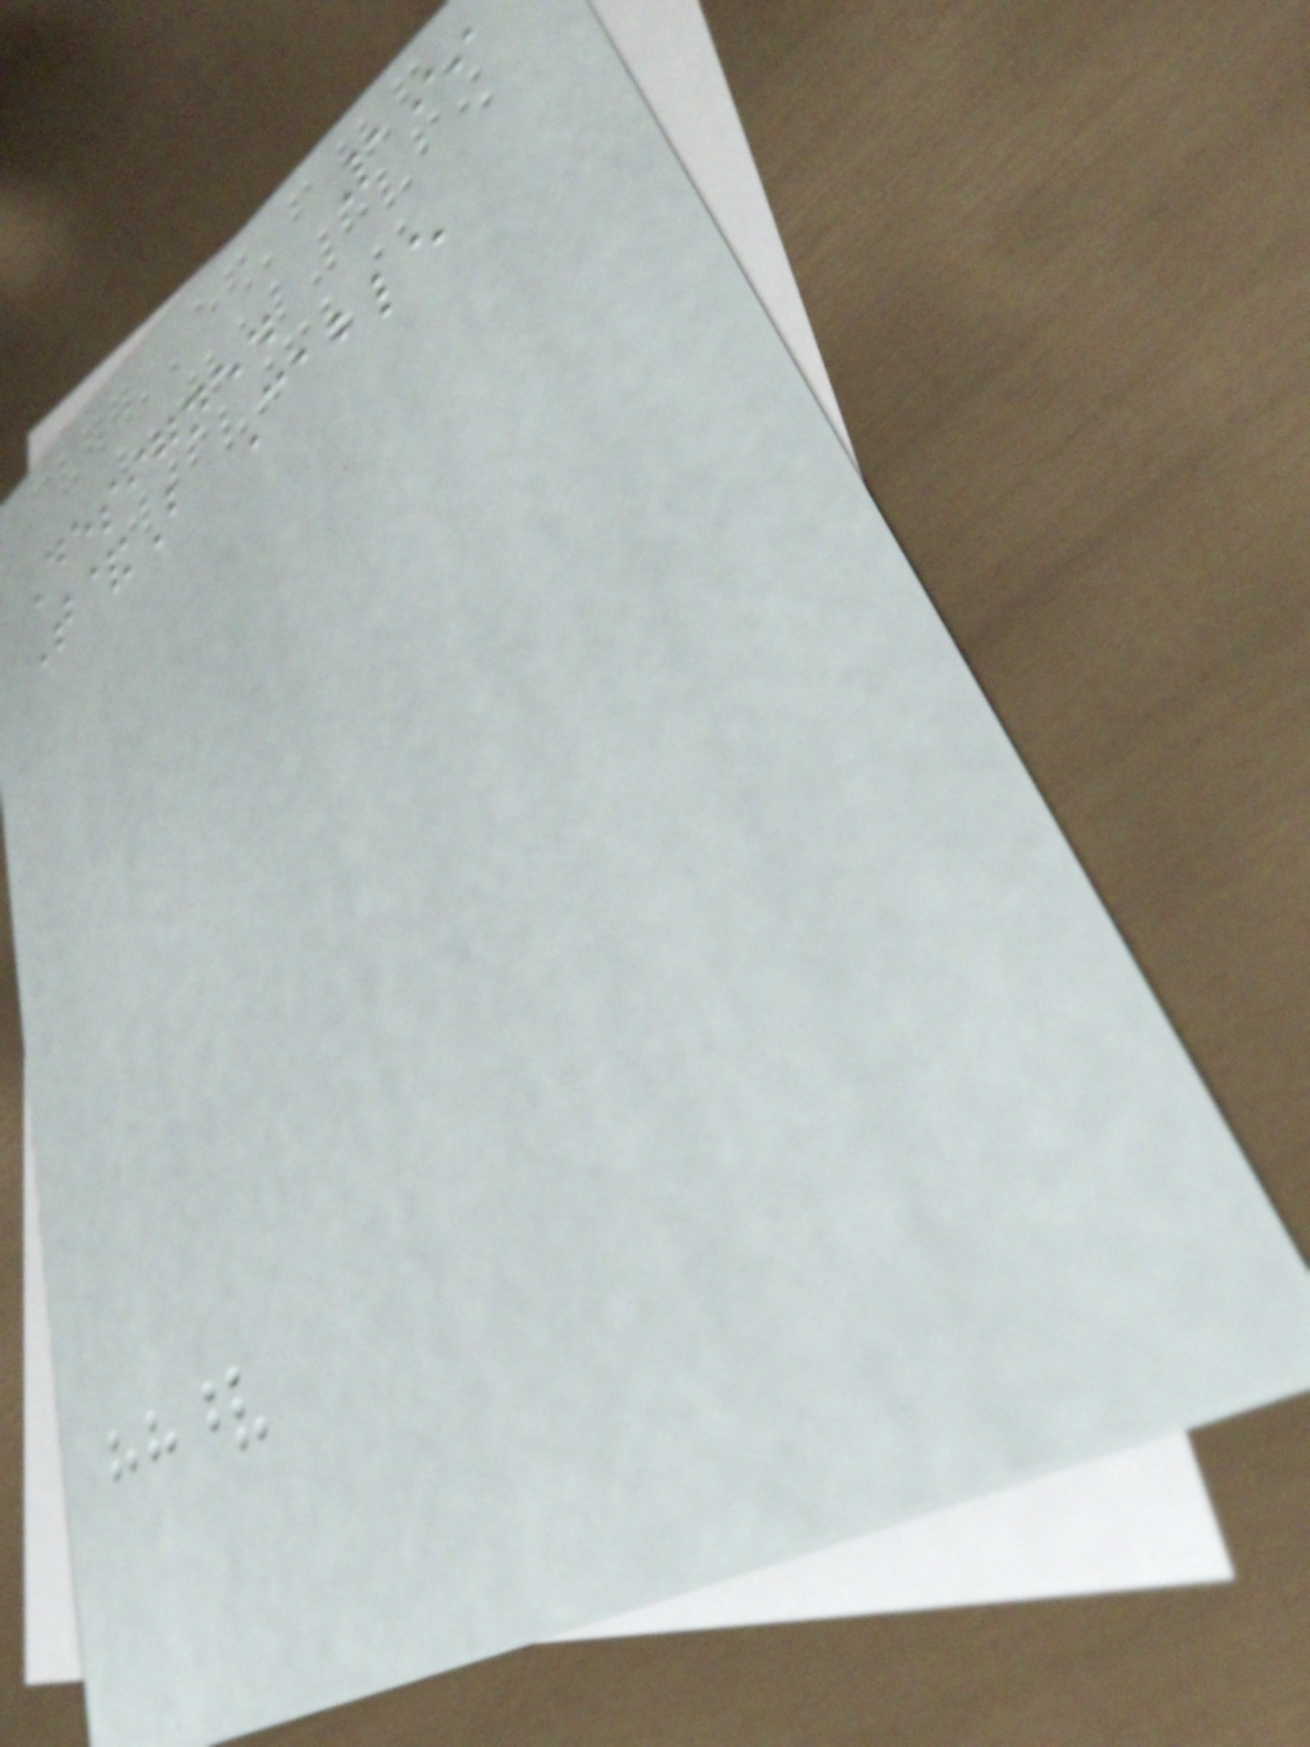199
Designed
T&B Cable
